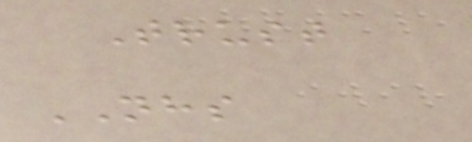Trust
NHS
